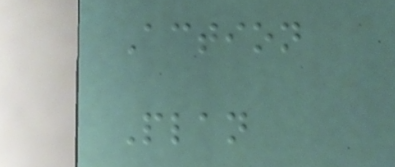Action
Plan
